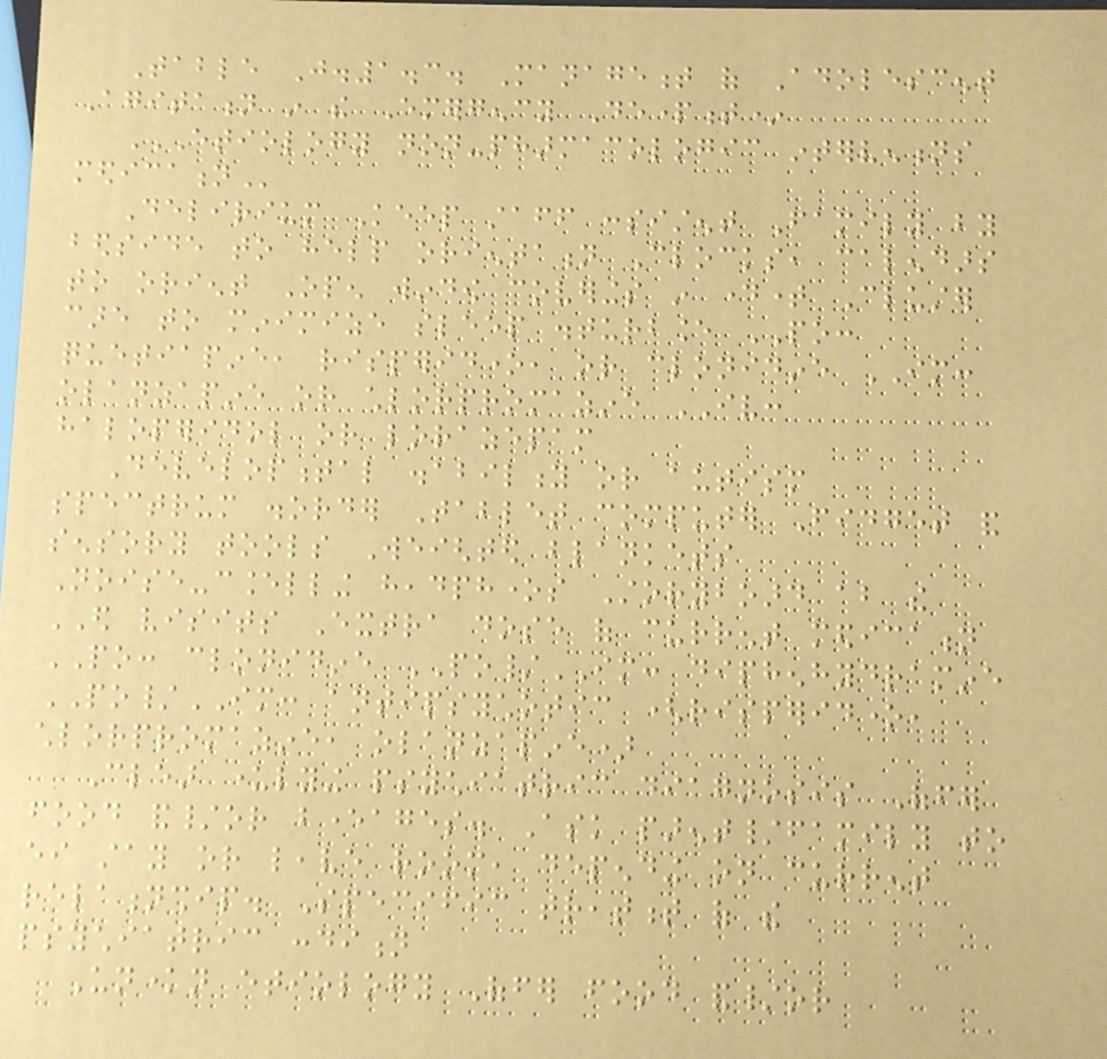Table J.1.3. Management of Adolescent
Agitation in the Emergency Department*
ETIOLOGY NON-PHARMACOLOGIC INTERVENTIONS
MEDICATION
Delirium Keep staff consistent Family by
bedside to help orientation Clocks, calendars
to orient Open window coverings in daytime Cluster
care to minimize sleep disturbance PO:
quetiapine, risperidone, or clonidine IM:
olanzapine or chlorpromazine IV:
haloperidol or lorazepam
Developmental disability or autism
spectrum disorder Tablet computer Fidget and
sensory tools Weighted blankets
Noise-cancelling headphones Storyboard about the
ED visits Extra dose of current medication
PO: clonidine PO/IM: diphenhydramine
PO/IM: antipsychotic (risperidone,
chlorpromazine, olanzapine)
Clear underlying psychiatric diagnosis Offer
food and/or beverages. Ask parent/family to
either stay or leave room, depending on current
relationship. Specific treatment of the
psychiatric condition
Unknown etiology Offer food and/or
